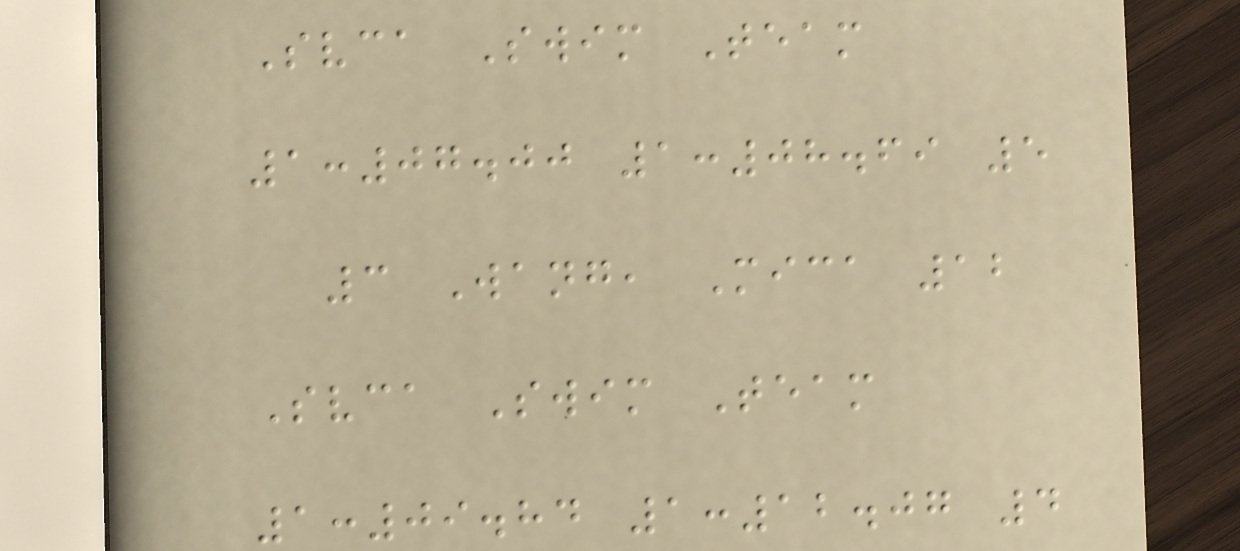Svca Swim Team
1:07.00 1:08.69 5
3 Wang, Mica 12
Svca Swim Team
1:09.84 1:12.07 4
